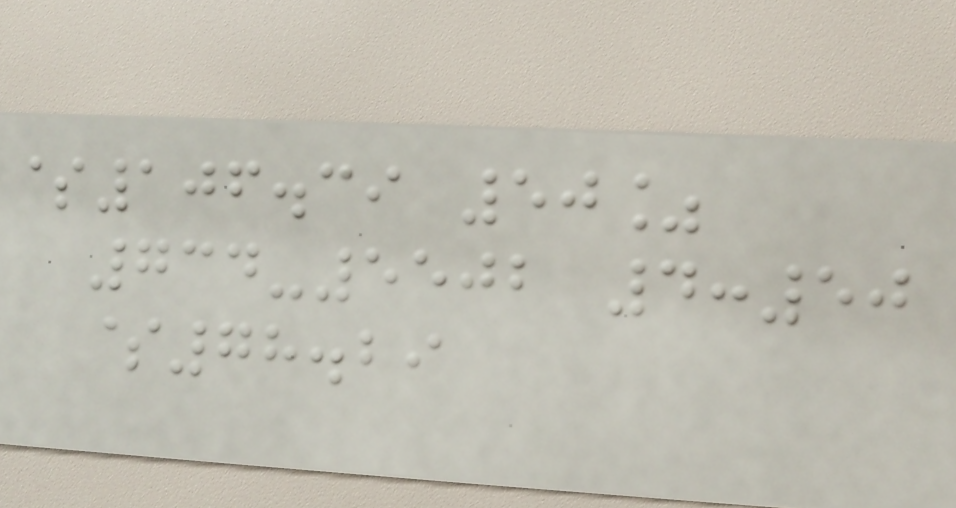$106.39 50%
734-5502 4:50
$78.29
